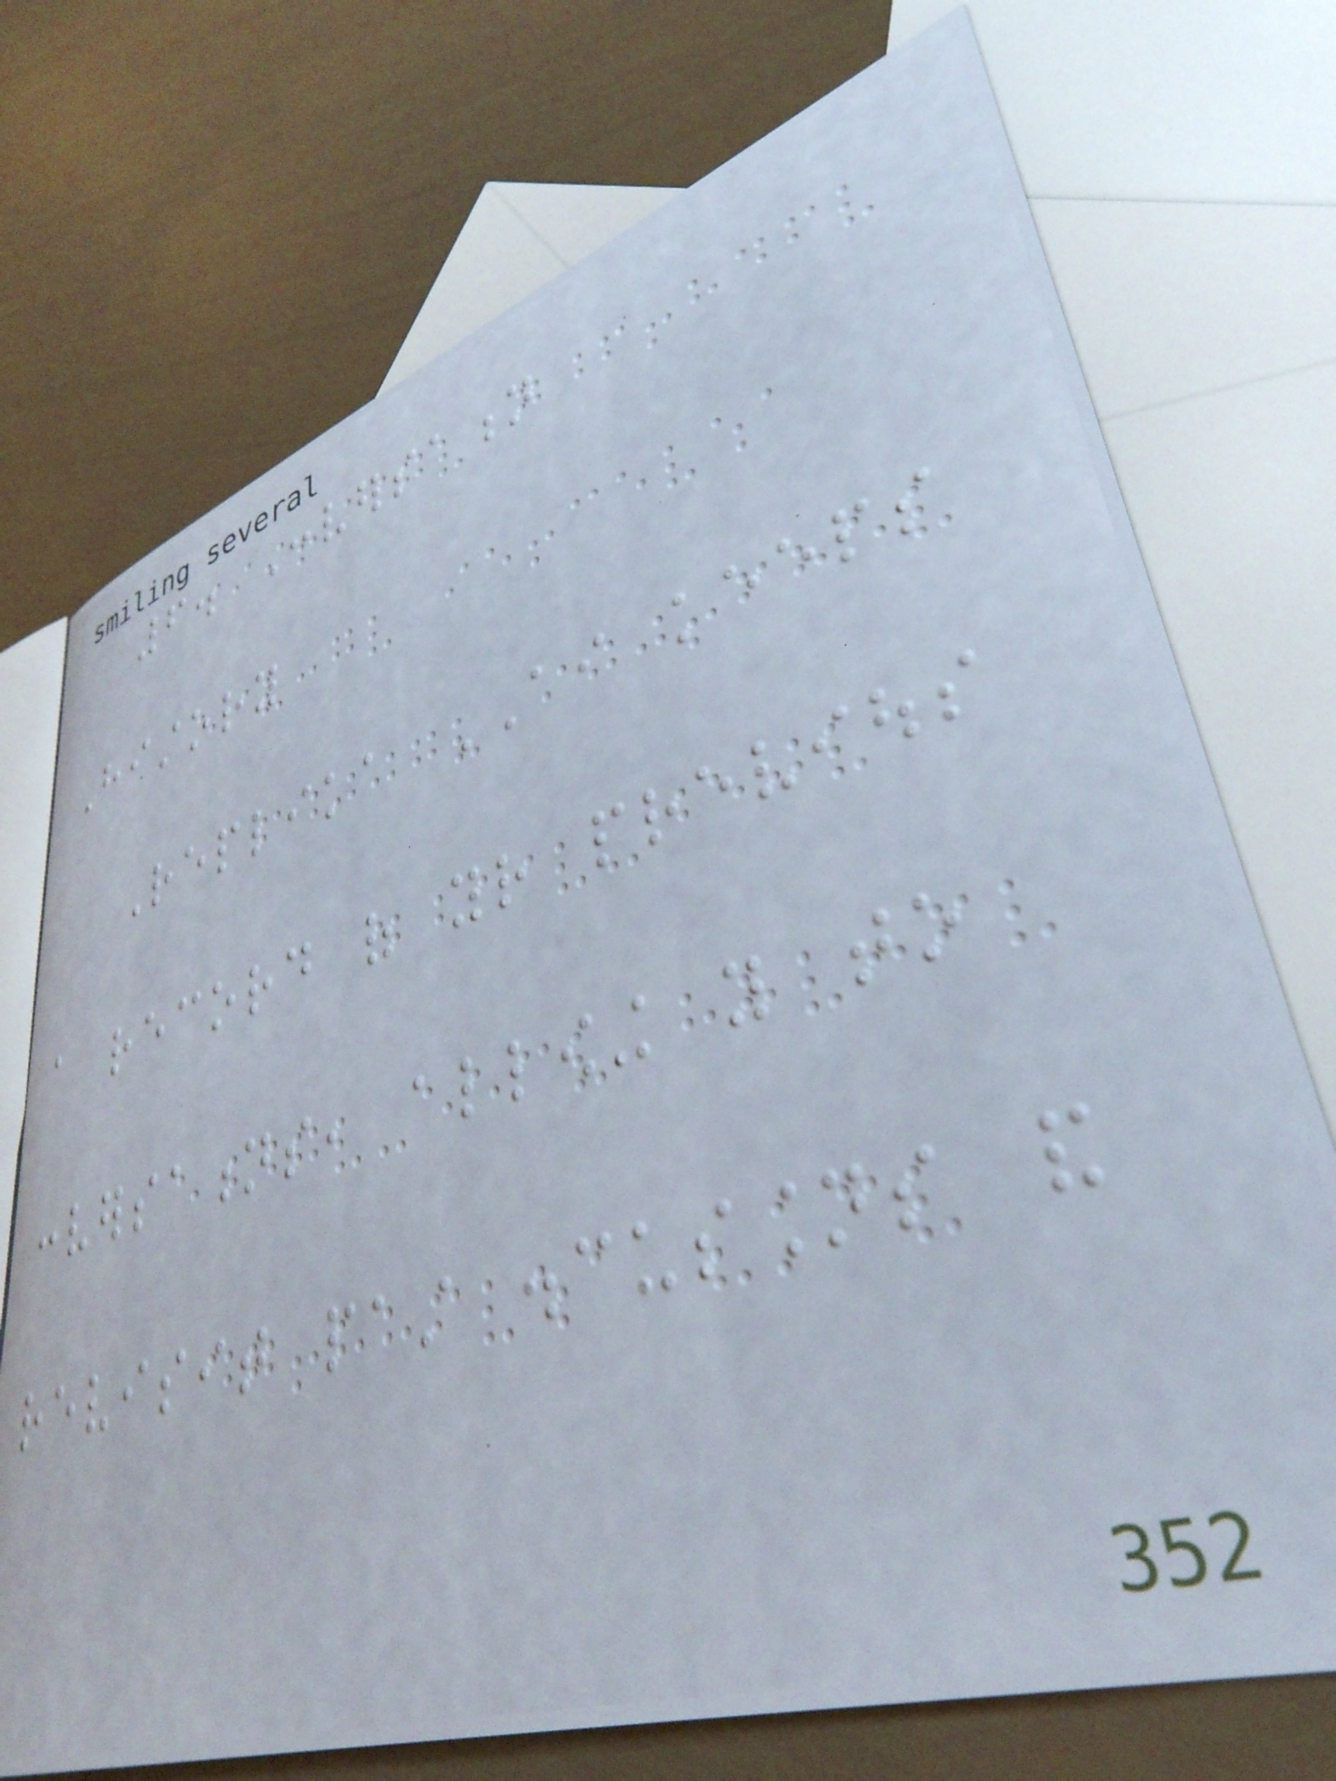6. Conversation
History
Replika AI keeps
a record of your previous
conversations, allowing you to
revisit past discussions and
